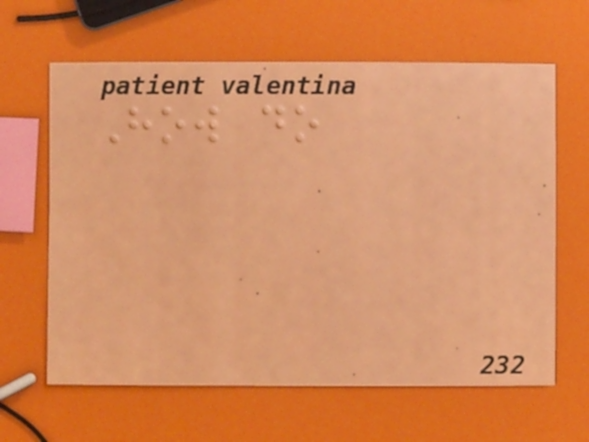How do
